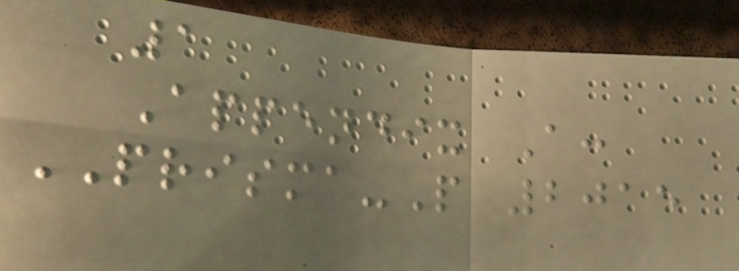1
Appendix A:
PRISMA-P 2015
